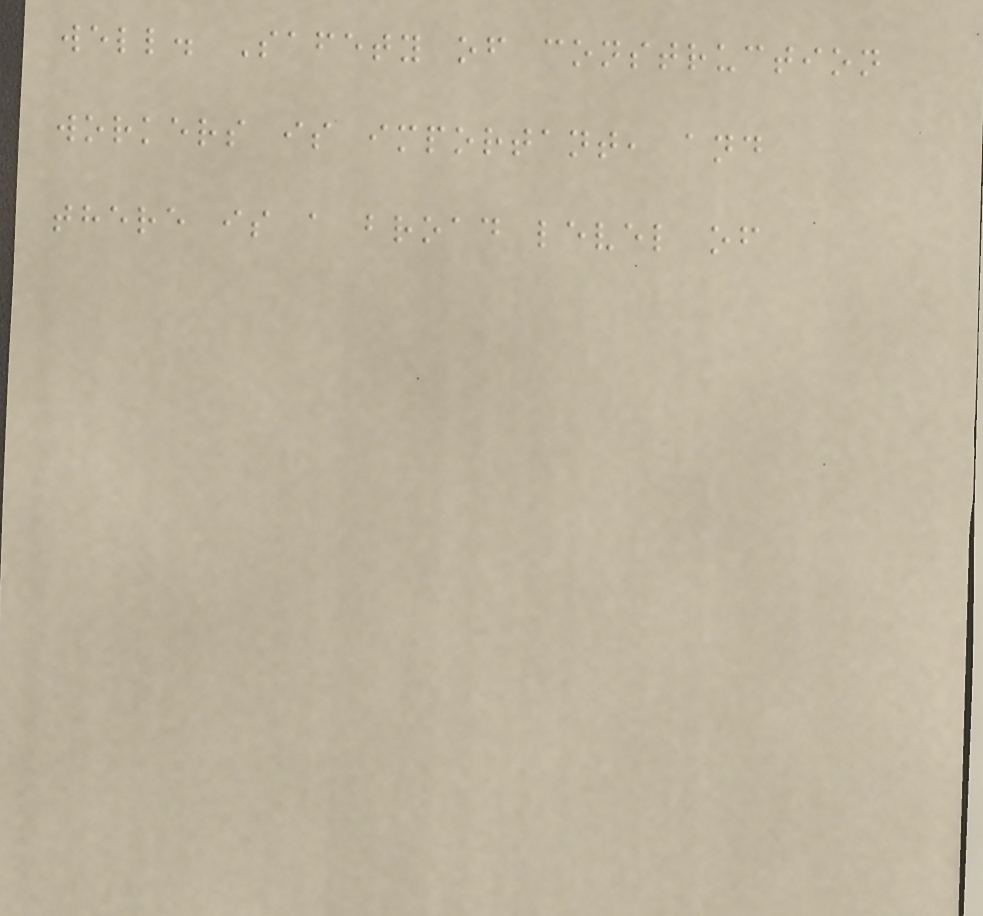well. Safety of construction
workers is important, and
there is a broad level of
